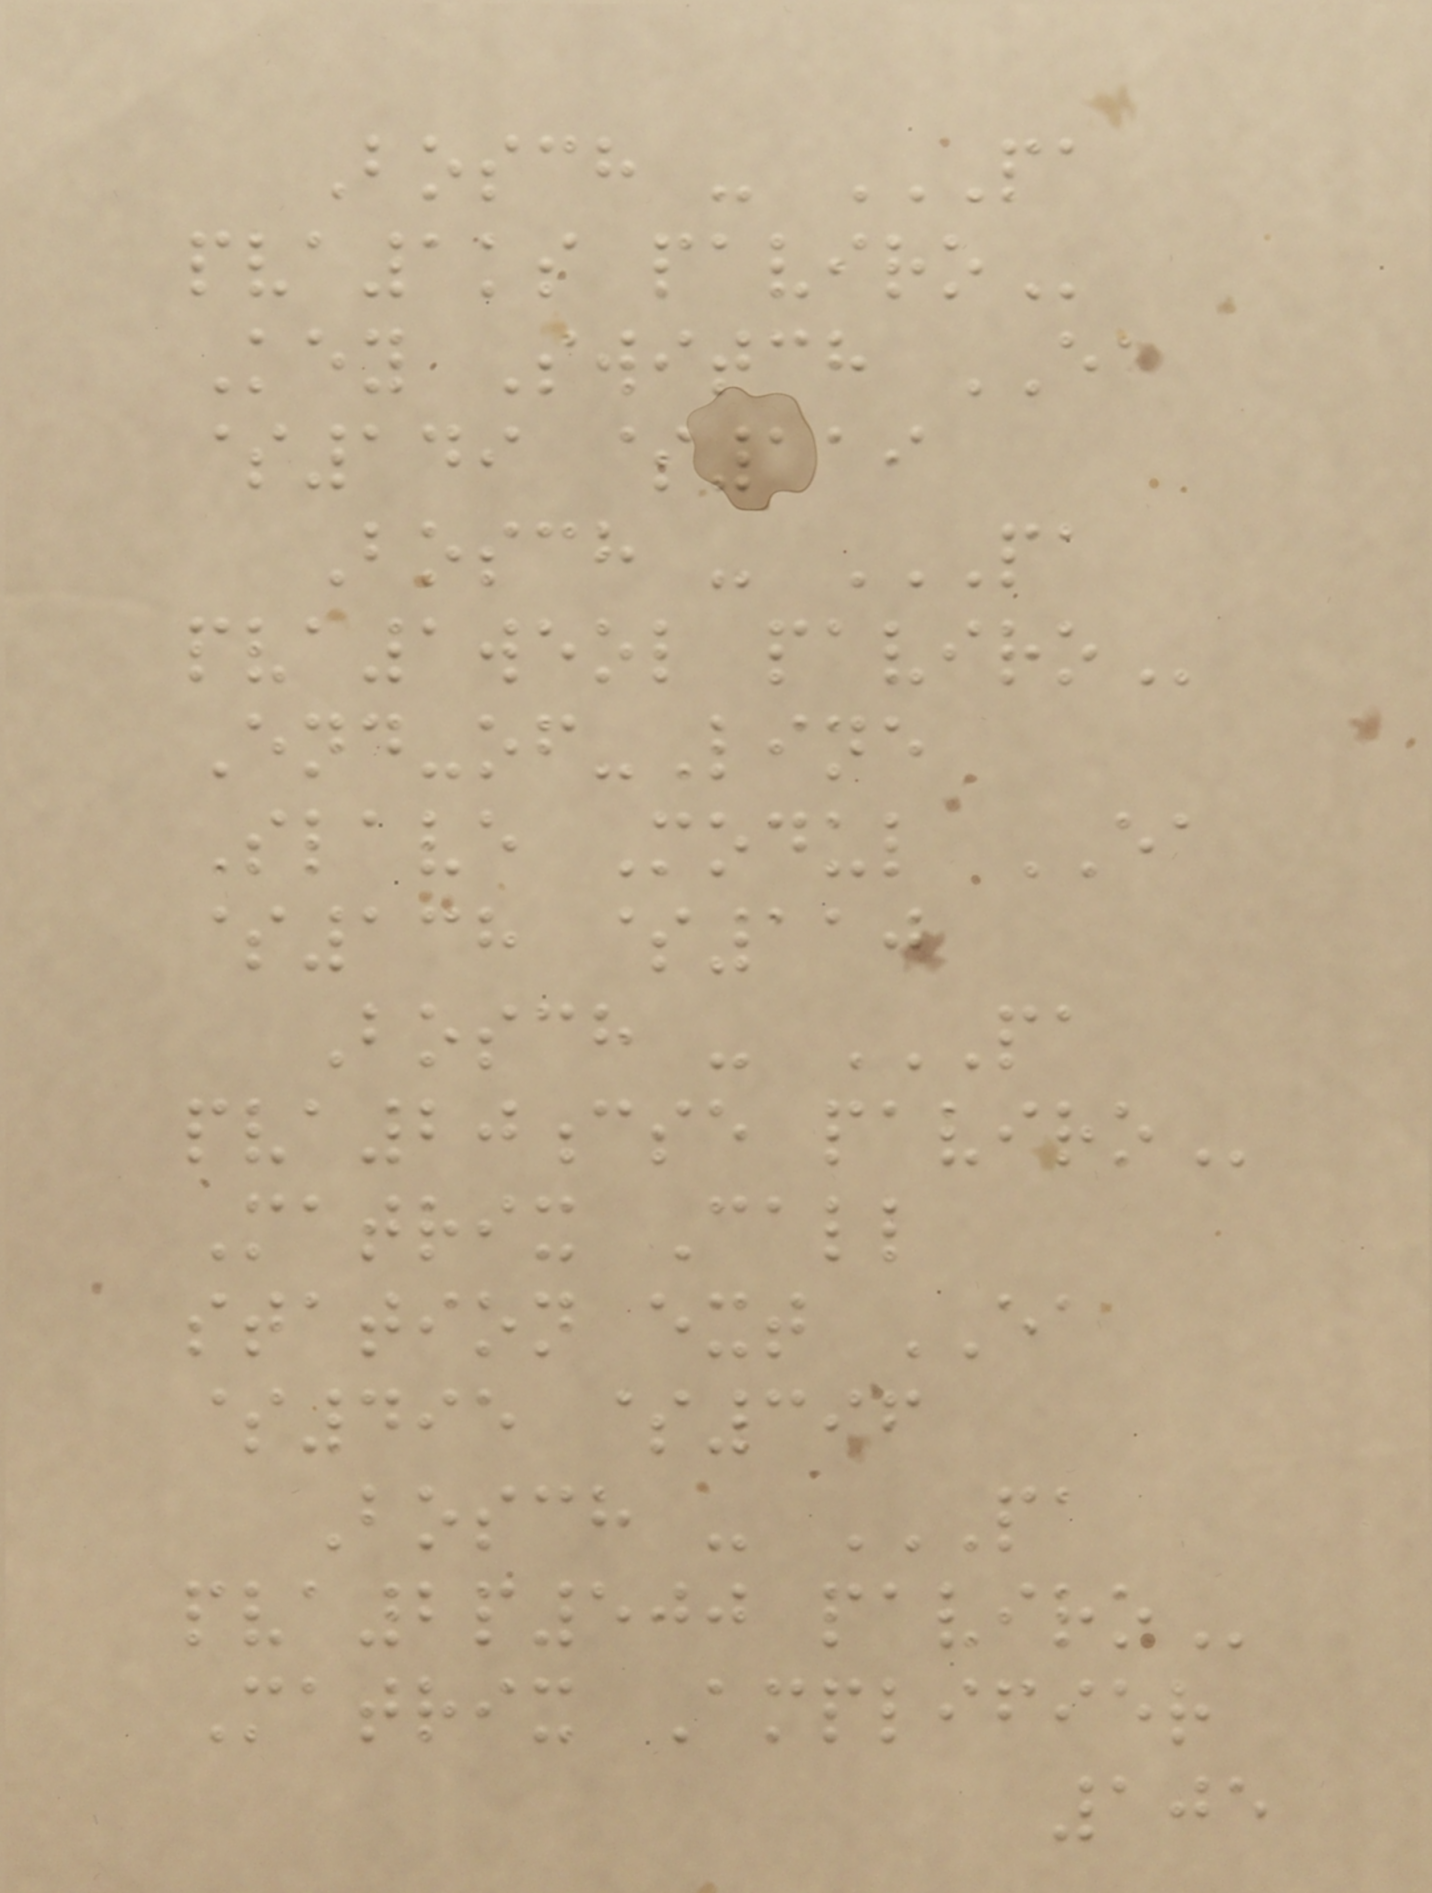Bosch - PA
PVA1KS PAVIRO
Key Switch EA
$149 $119
Bosch - PA
PVA1WEOL PAVIRO
End-of-Line
Slave Modul EA
$138 $110
Bosch - PA
PVA20CSE PAVIRO
Matrix Call
station ext EA
$495 $396
Bosch - PA
PVA2P500 PAVIRO
Matrix Amplifier
105
